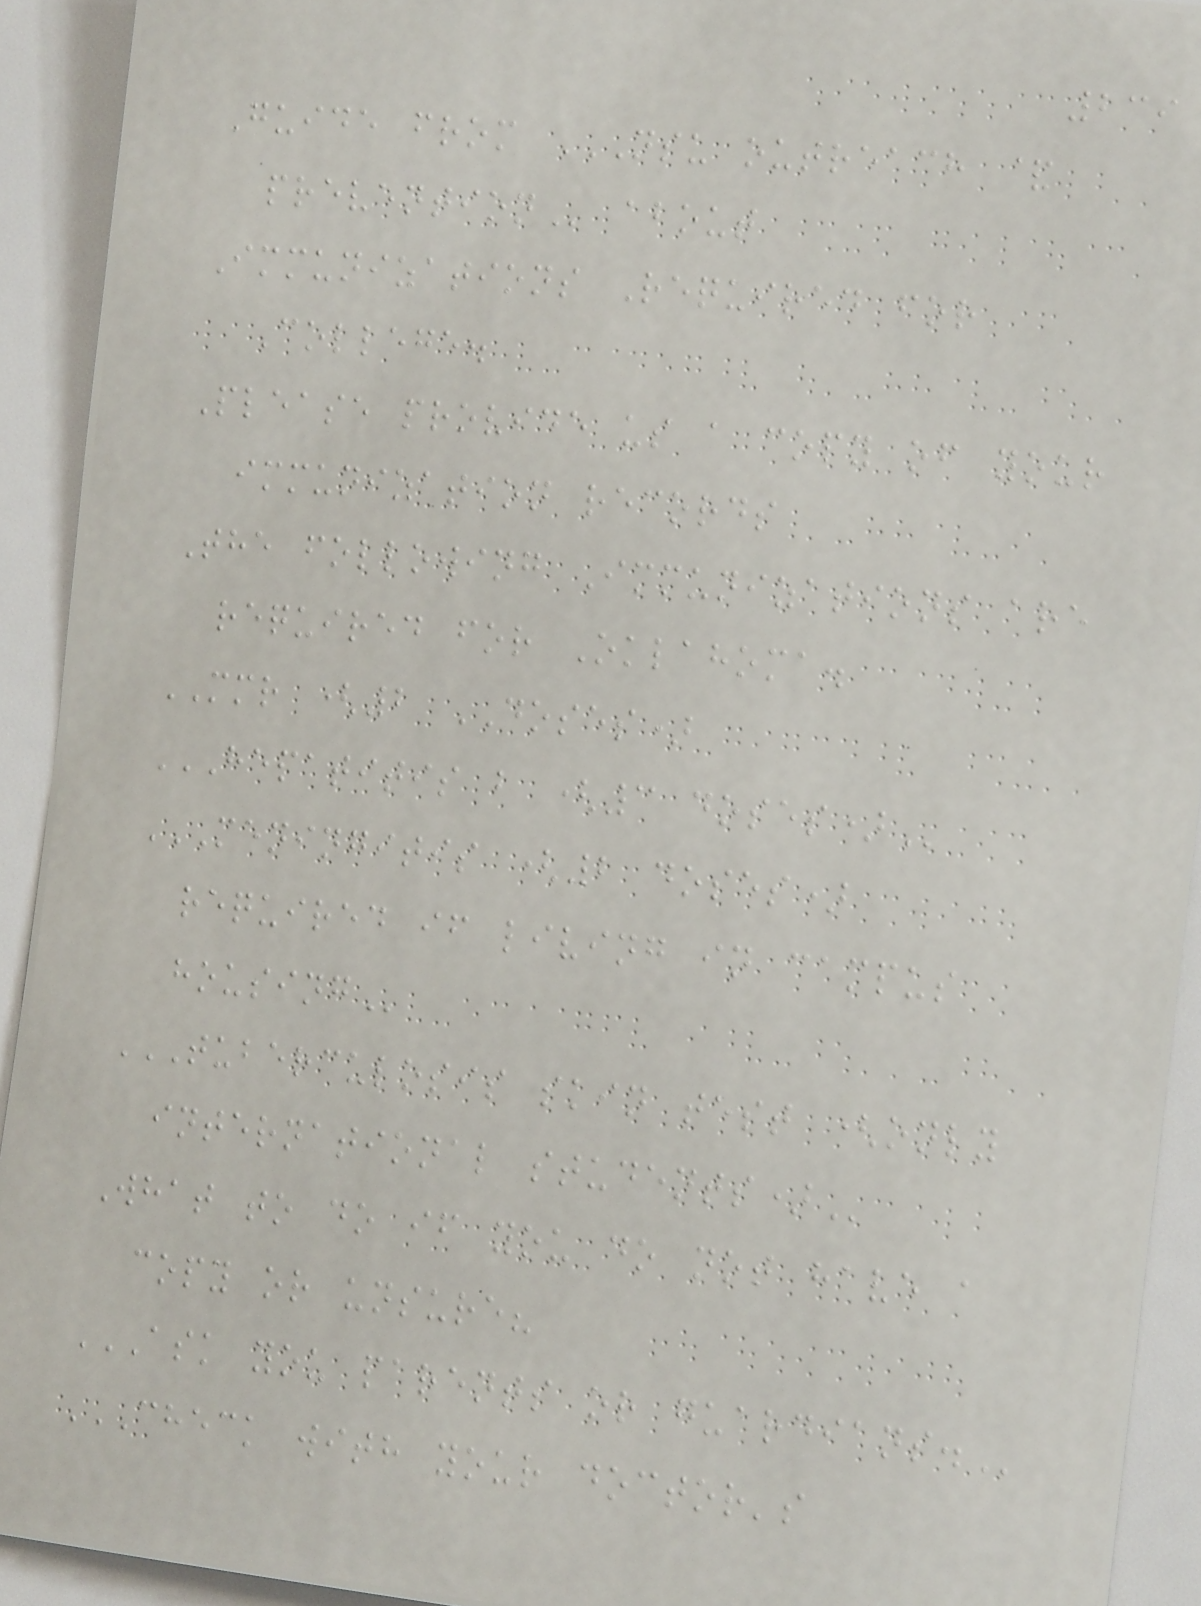239
Guide from NSU OUTREACH &
PREVENTION about
Immunizations Required for
College.
Please provide us a copy of your
immunization records
The following Immunizations are
required for Oklahoma.
MMR (2 DOSES)
HEPATITIS B (3 DOSES)
MENINGITIS (2 DOSES)
REQUIRED IF LIVING IN CAMPUS
HOUSING
TUBERCULOSIS SKIN TEST (ONLY
INTERNATIONAL STUDENTS)
What to do if you do not have a
copy or unsure?
ASK YOU PARENTS OR GUARDIANS.
CHECK WITH YOUR DOCTOR'S
